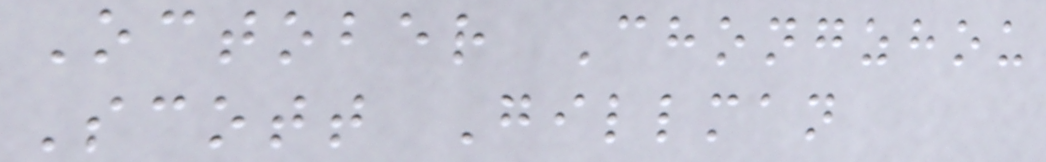October Chongzhou
Scott Gillman
